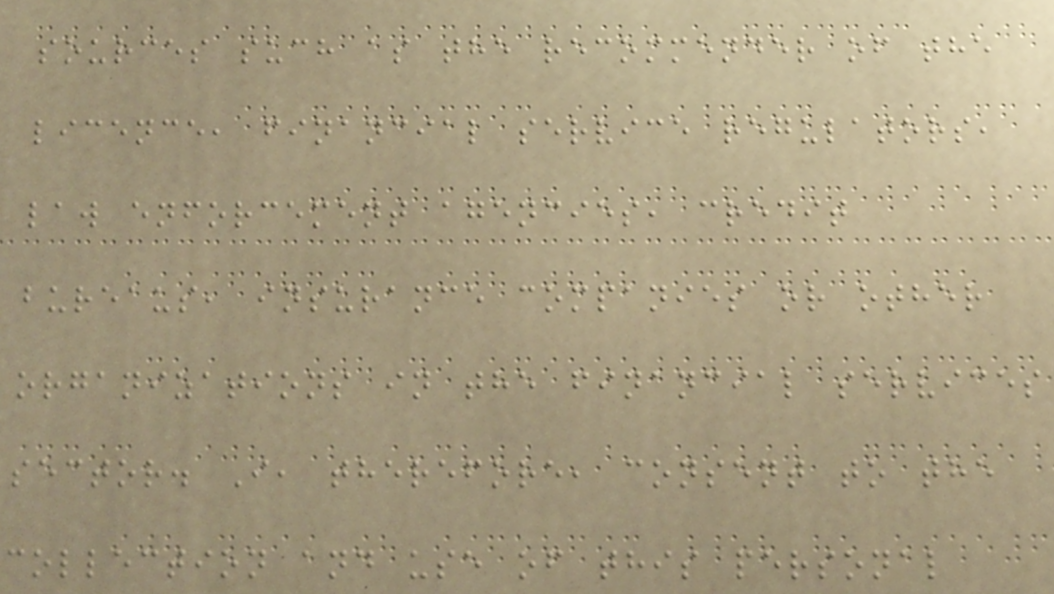sources such as the recommender of the
licence, financial service regulators,
law enforcement agencies, credit
bureaus, insurance companies or other
organizations in the financial services
sector. I, therefore, consent to the
collection and use of this personal
